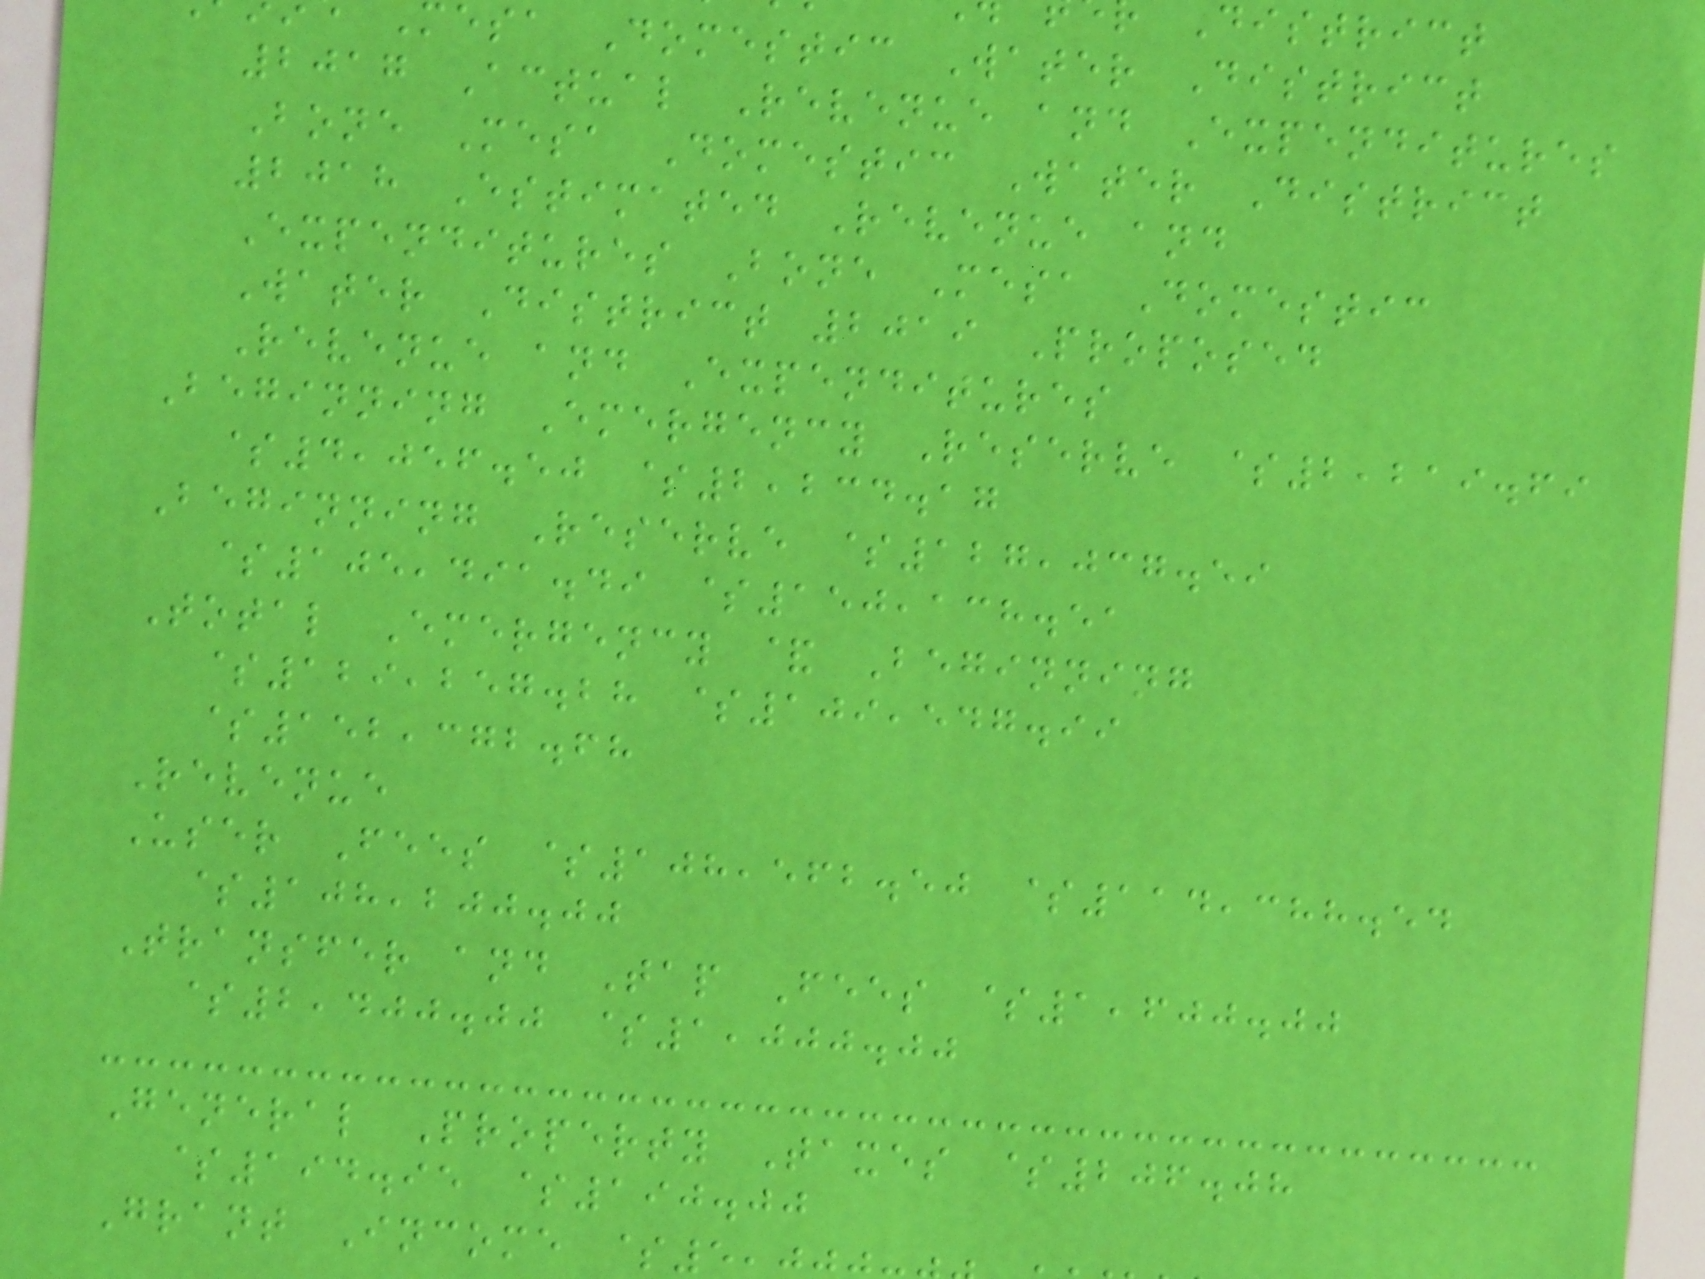esa Domestic Water District
2017 Actual Revenue and Expenditures
Bone Mesa Domestic Water District
2018 Estimated Revenue and
Expenditures Bone Mesa Domestic
Water District 2019 Proposed
Revenue and Expenditures
Beginning Emergency Reserve $2,219.69
$4,056.50 $2,234.17
Beginning Reserve $127,037.59
$105,491.49 $150,138.51
Total Emergency & Beginning
$129,257.28 $109,547.99
$152,372.68
Revenue
User Fees $108,562.50 $114,388.54
$108,200.00
Transfer and Tap Fees $1,600.00
$2,400.00 $1,000.00
General Property Taxes $206.08
$194.95 $190.00
Grant Income $5
